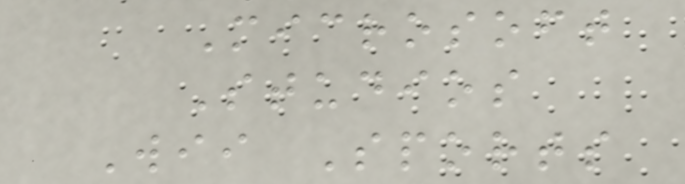Microsoft
Studios
Wii Sports
